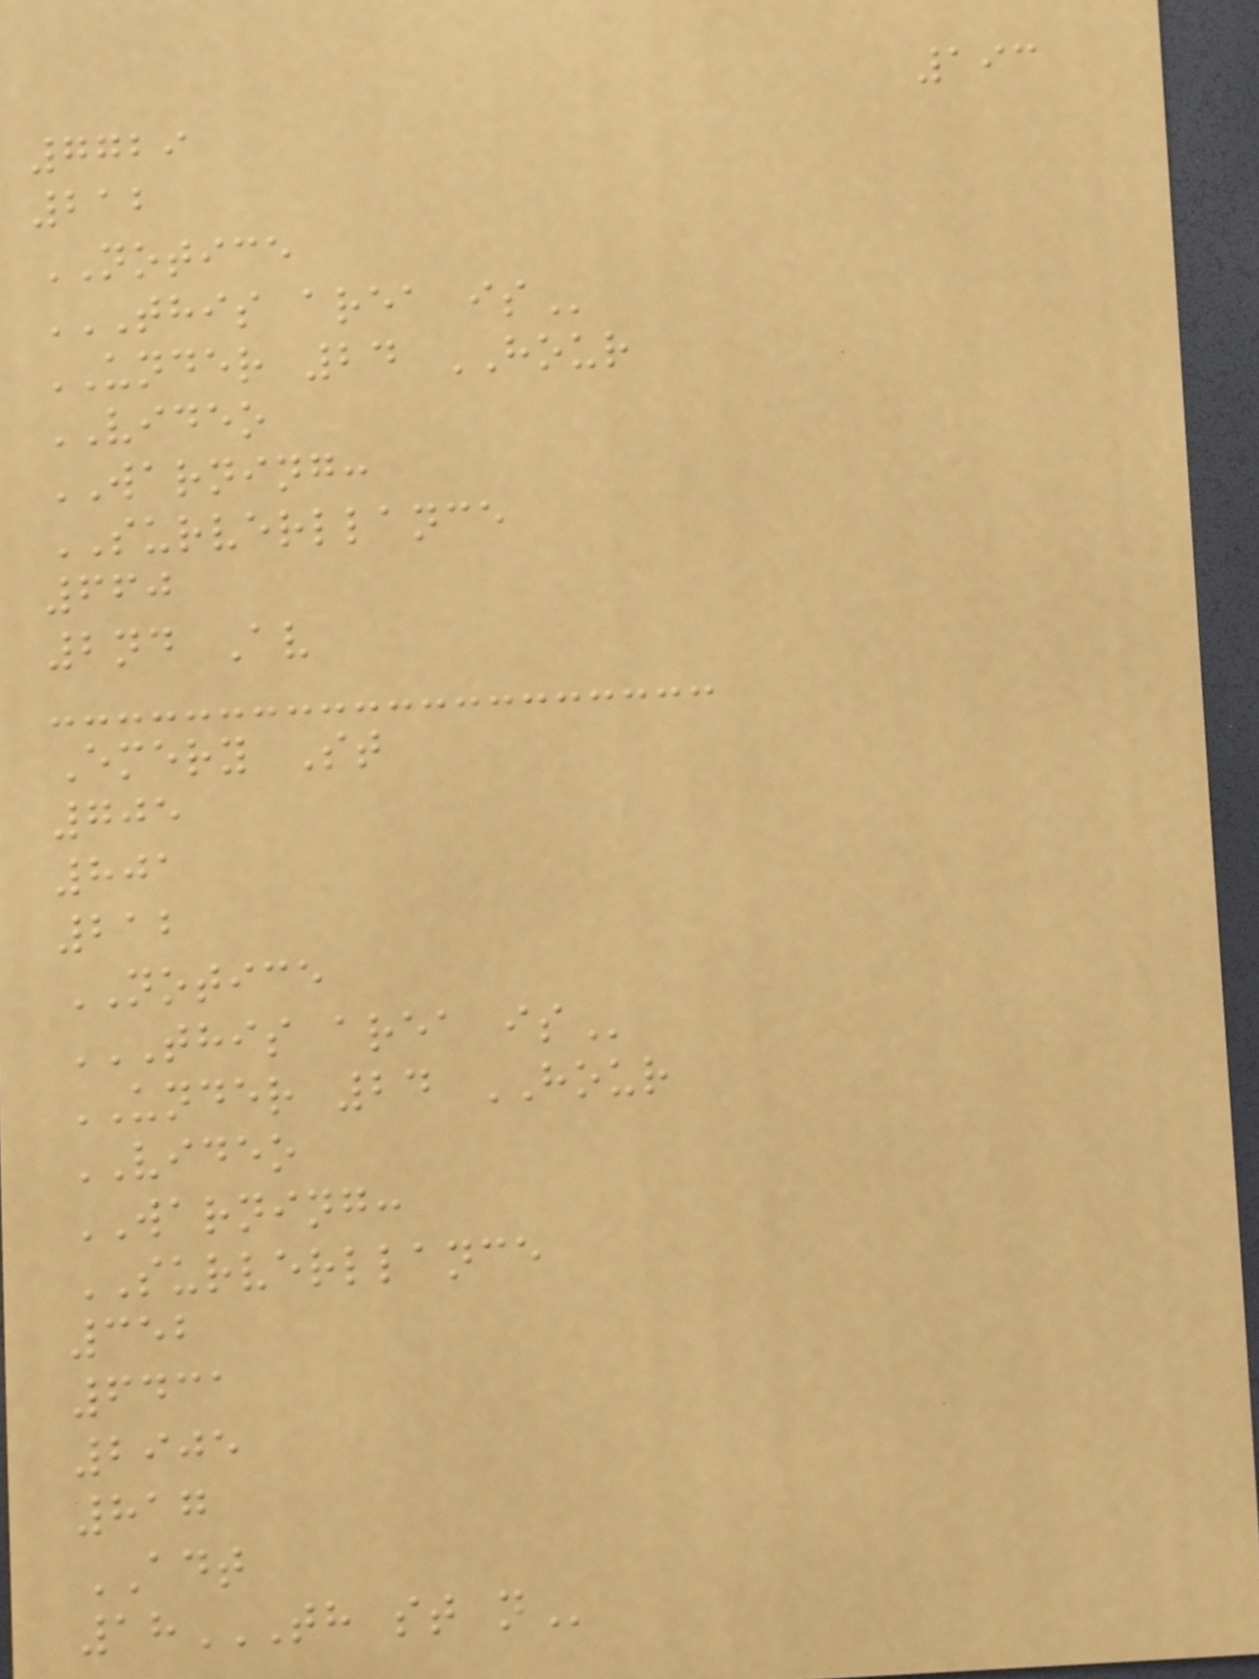193
7729
212
NOTICE
THIS AREA IS
UNDER 24 HOUR
VIDEO
WARNING:
SURVERLLANCE
660
2nd Av
Emery St
705
801
212
NOTICE
THIS AREA IS
UNDER 24 HOUR
VIDEO
WARNING:
SURVERLLANCE
352
6431
2905
817
ADT
18TH ST N
